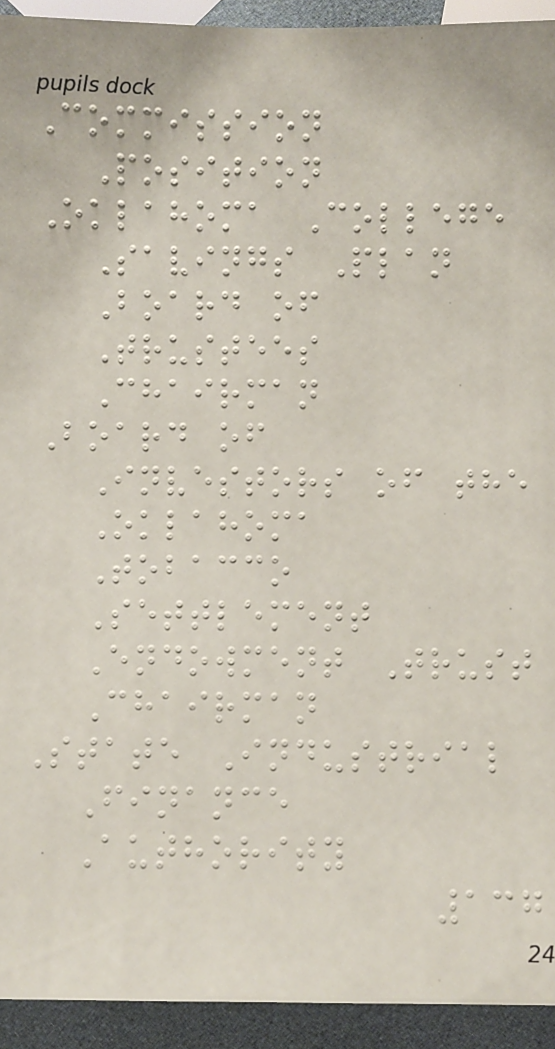Commission
Position
Oklahoma College
Savings Plan
Board of
Trustees
Chairman
Board of
Investors of the
Oklahoma
Tobacco
Settlement
Endowment Trust
Chairman
State Industrial
Finance
Authority
137
